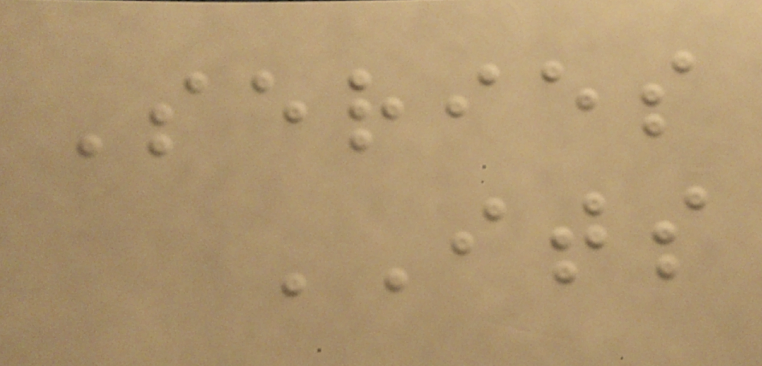Series
ITS
